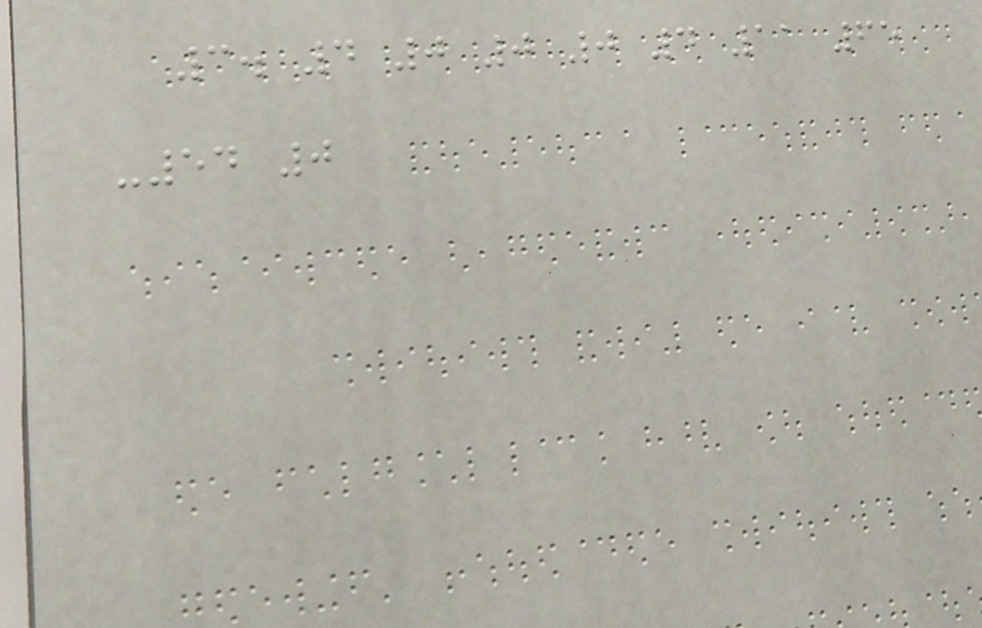3. 4 0 0 0 4 11 65
-54 0
